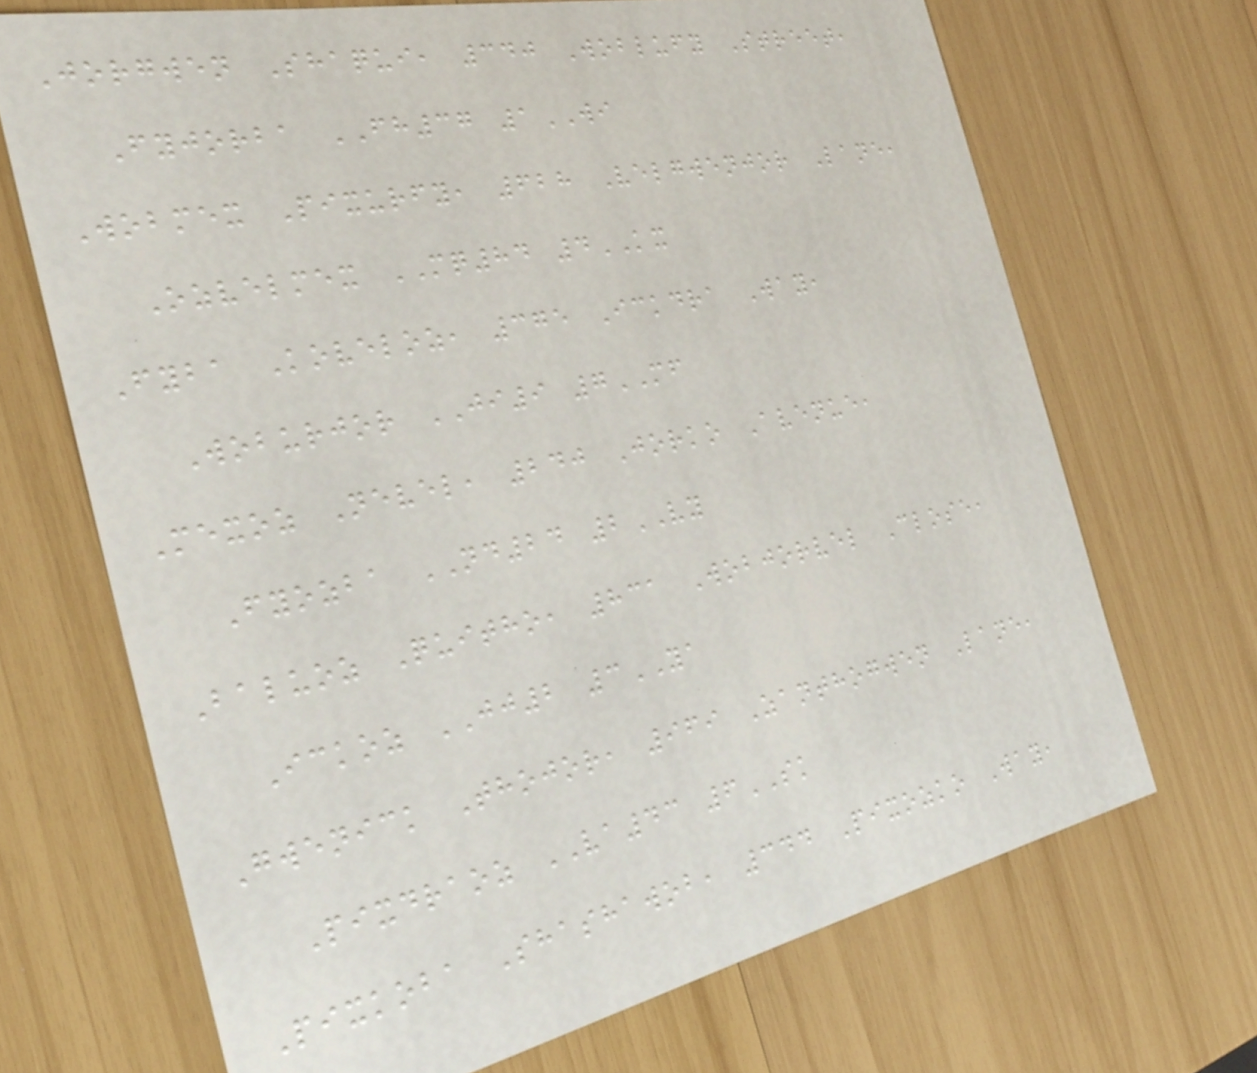Jorgwen Shaqui, 340 Woblufy Street,
Fyjorba FH37 1WI
Wobmex Pixurfy, 628 Velgwenjor Lane,
Ozvelmex MQ84 4KX
Fyba Koveloz, 375 Ickdra Way,
Woburjor JI9 7MF
Mexoz Nevel, 240 Jorko Avenue,
Fyozba ND24 2VY
Baluoz Quitho, 831 Wobjorvel Close,
Ickoz JJ2 3YA
Gwenick Thojor, 969 Zanthogwen Lane,
Pixdraoz VA43 6SK
Pixkoba Shashawob, 344 Pixozko Way,
